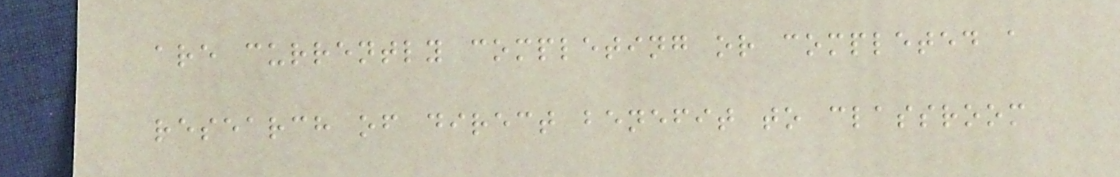are currently completing or completed a
research of direct benefit to classroom
